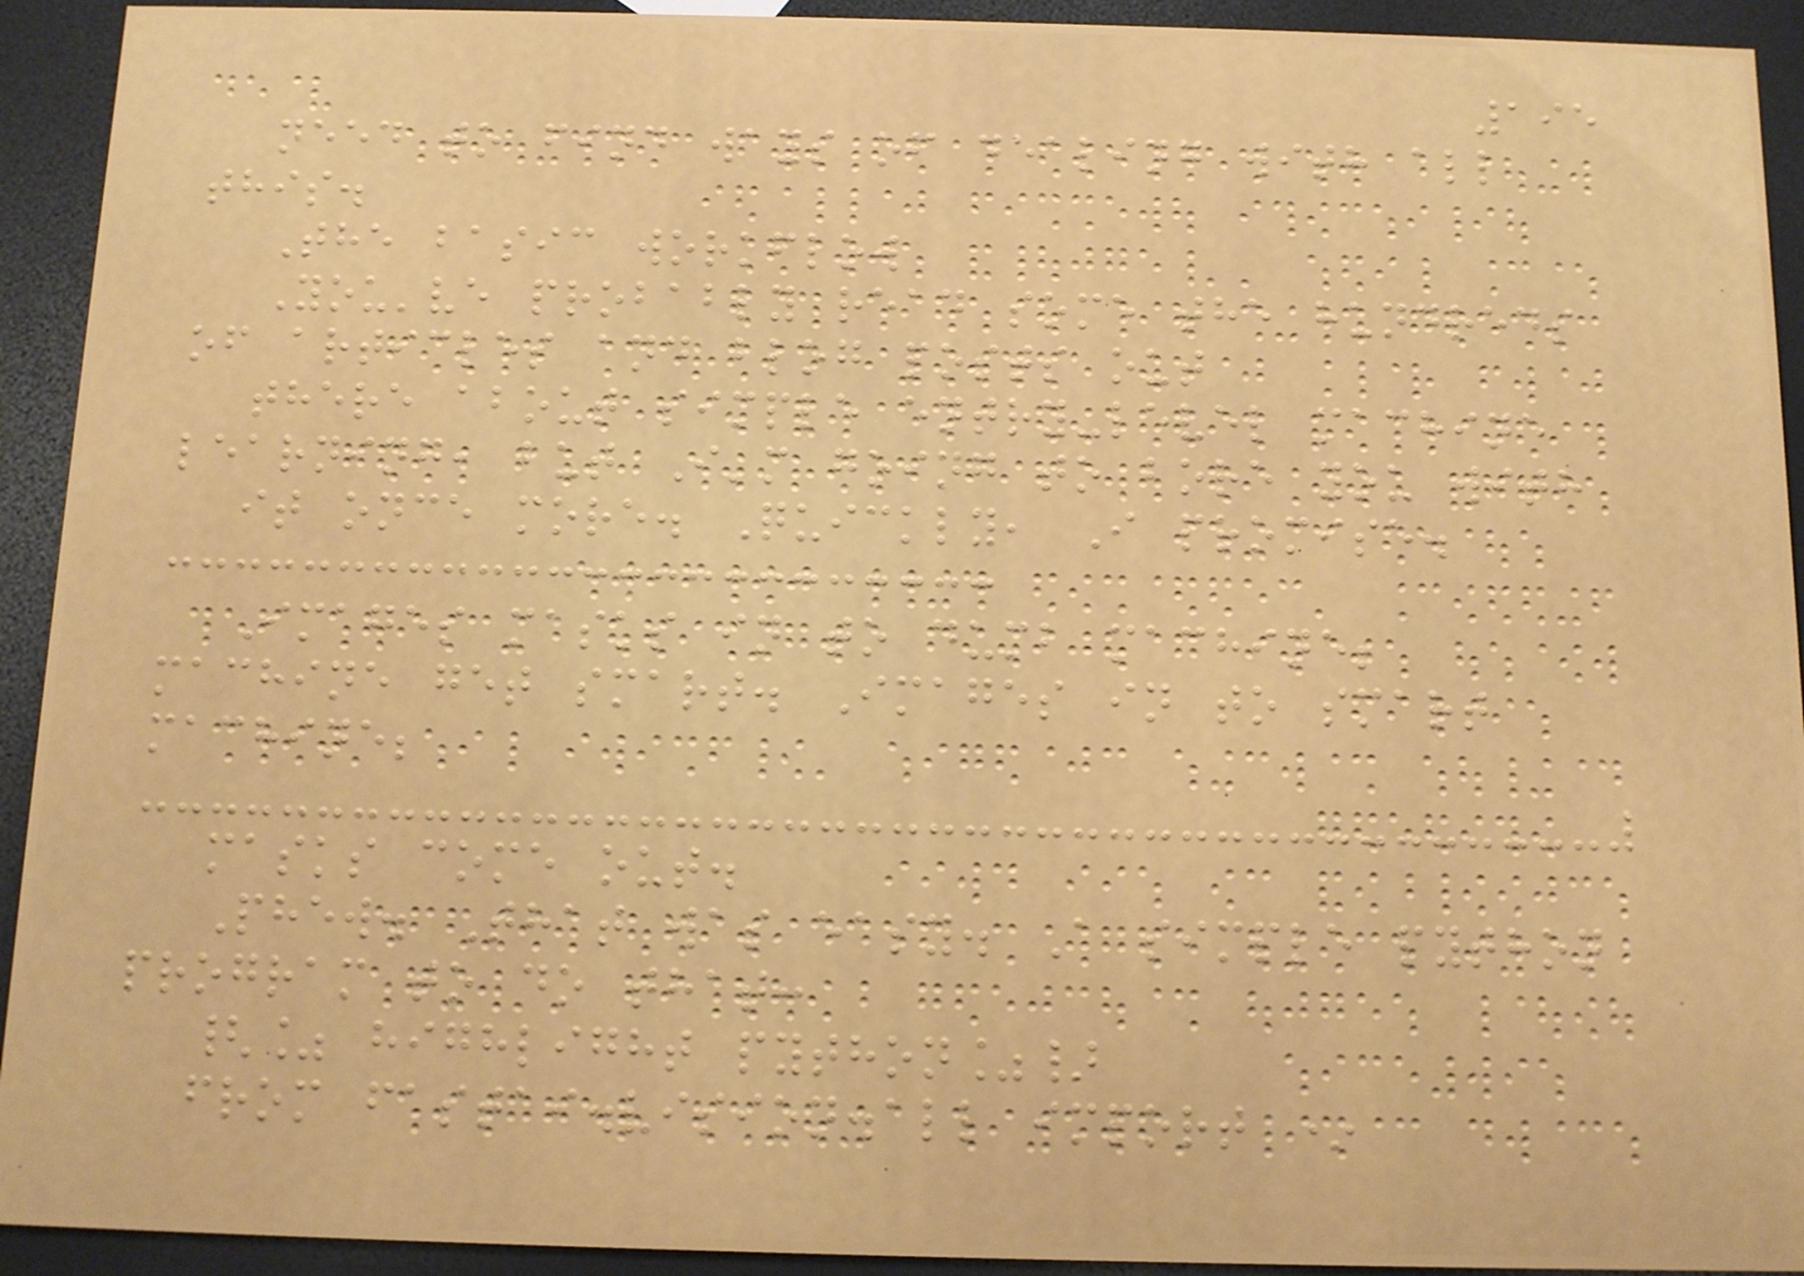195
need to find ways of dealing with all
this.
The basic workflow
You've probably read some the hundreds
of articles and blog posts out
there about simple entry-level machine
learning, but I'm going to bore you with
it once more. Quickly, I promise.
Images masks in to dumb machine;
machine get smart. Images in to smart
machine;
masks come out.
Phew. That was easy. A simple python
program to do that:
{% highlight python%}
from fastai.vision.all import *
